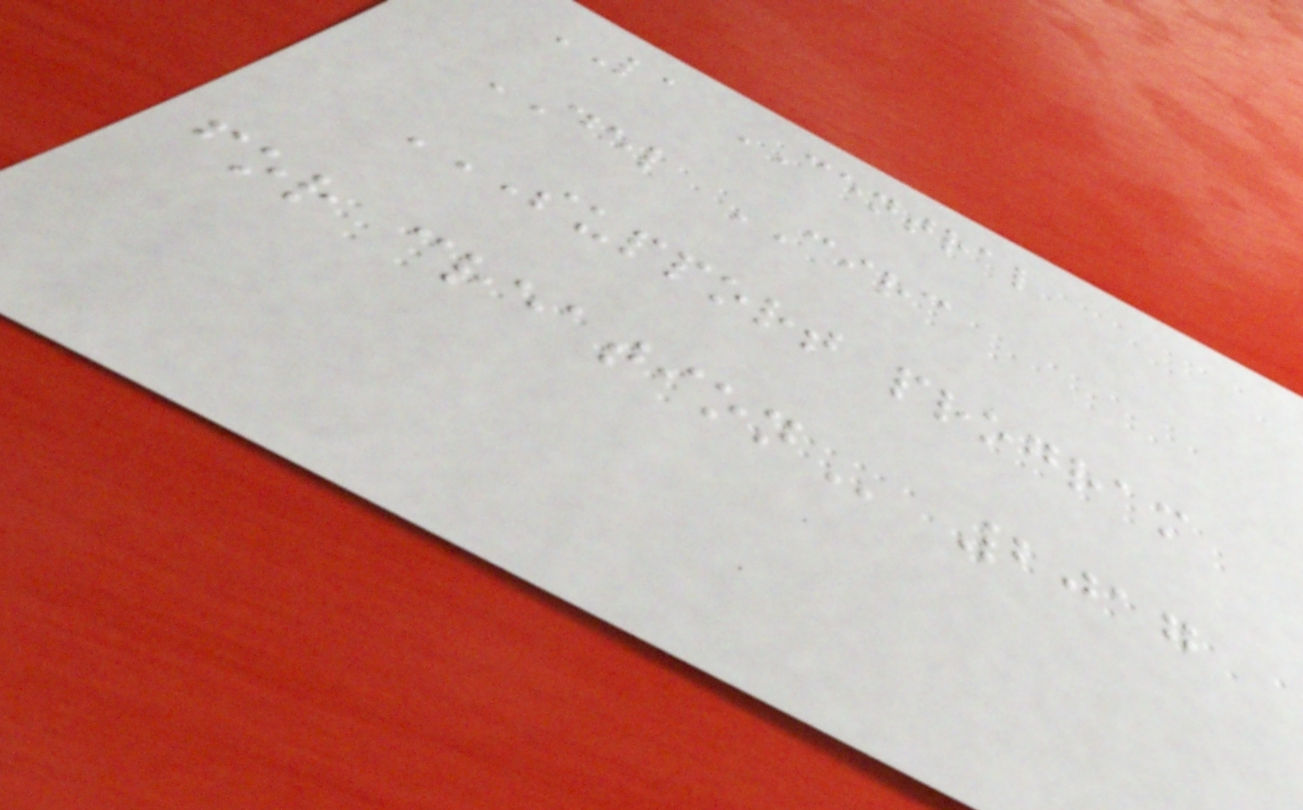LA CENTRAL
DEL CIRC
SUPPORT PROGRAM
FOR CREATION 2017
